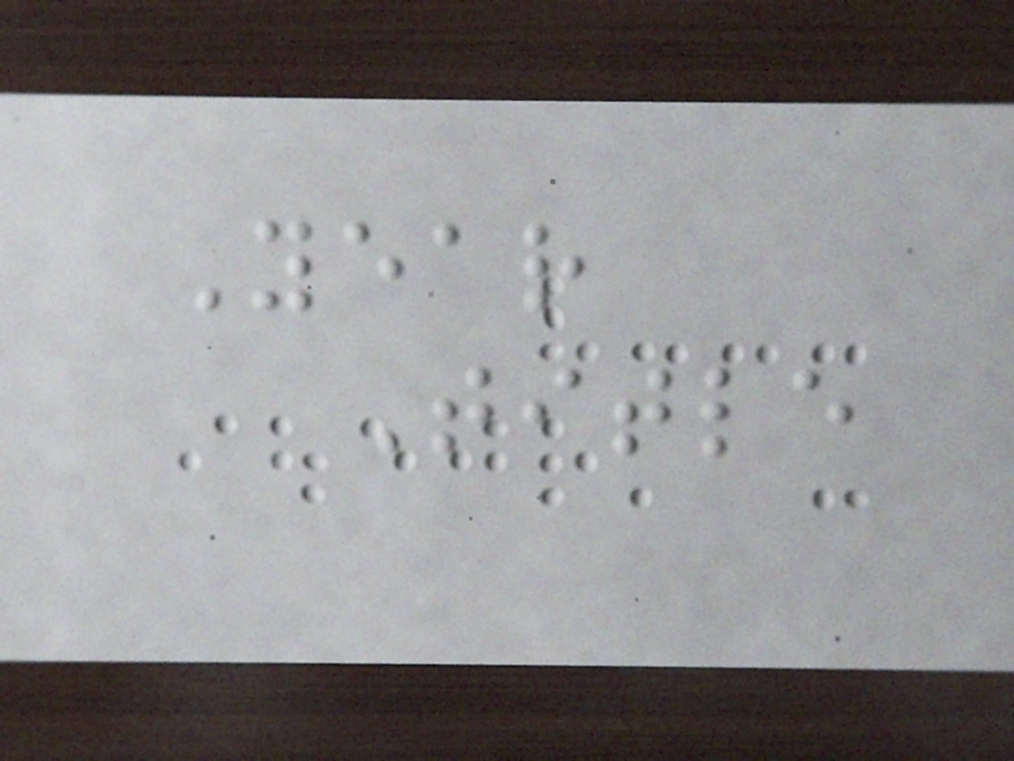Year
Title
